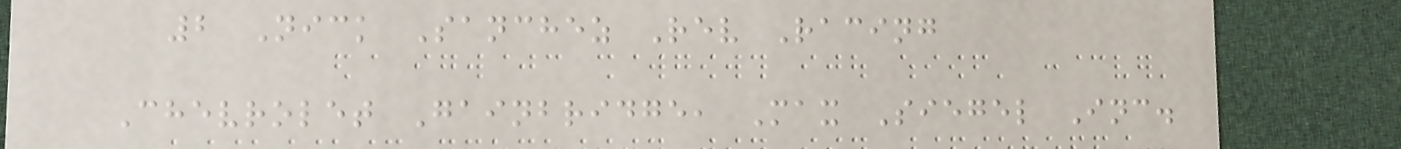2 Nick Sanchez Rev Racing
Chevrolet Gainbridge, Max Siegel Inc.
